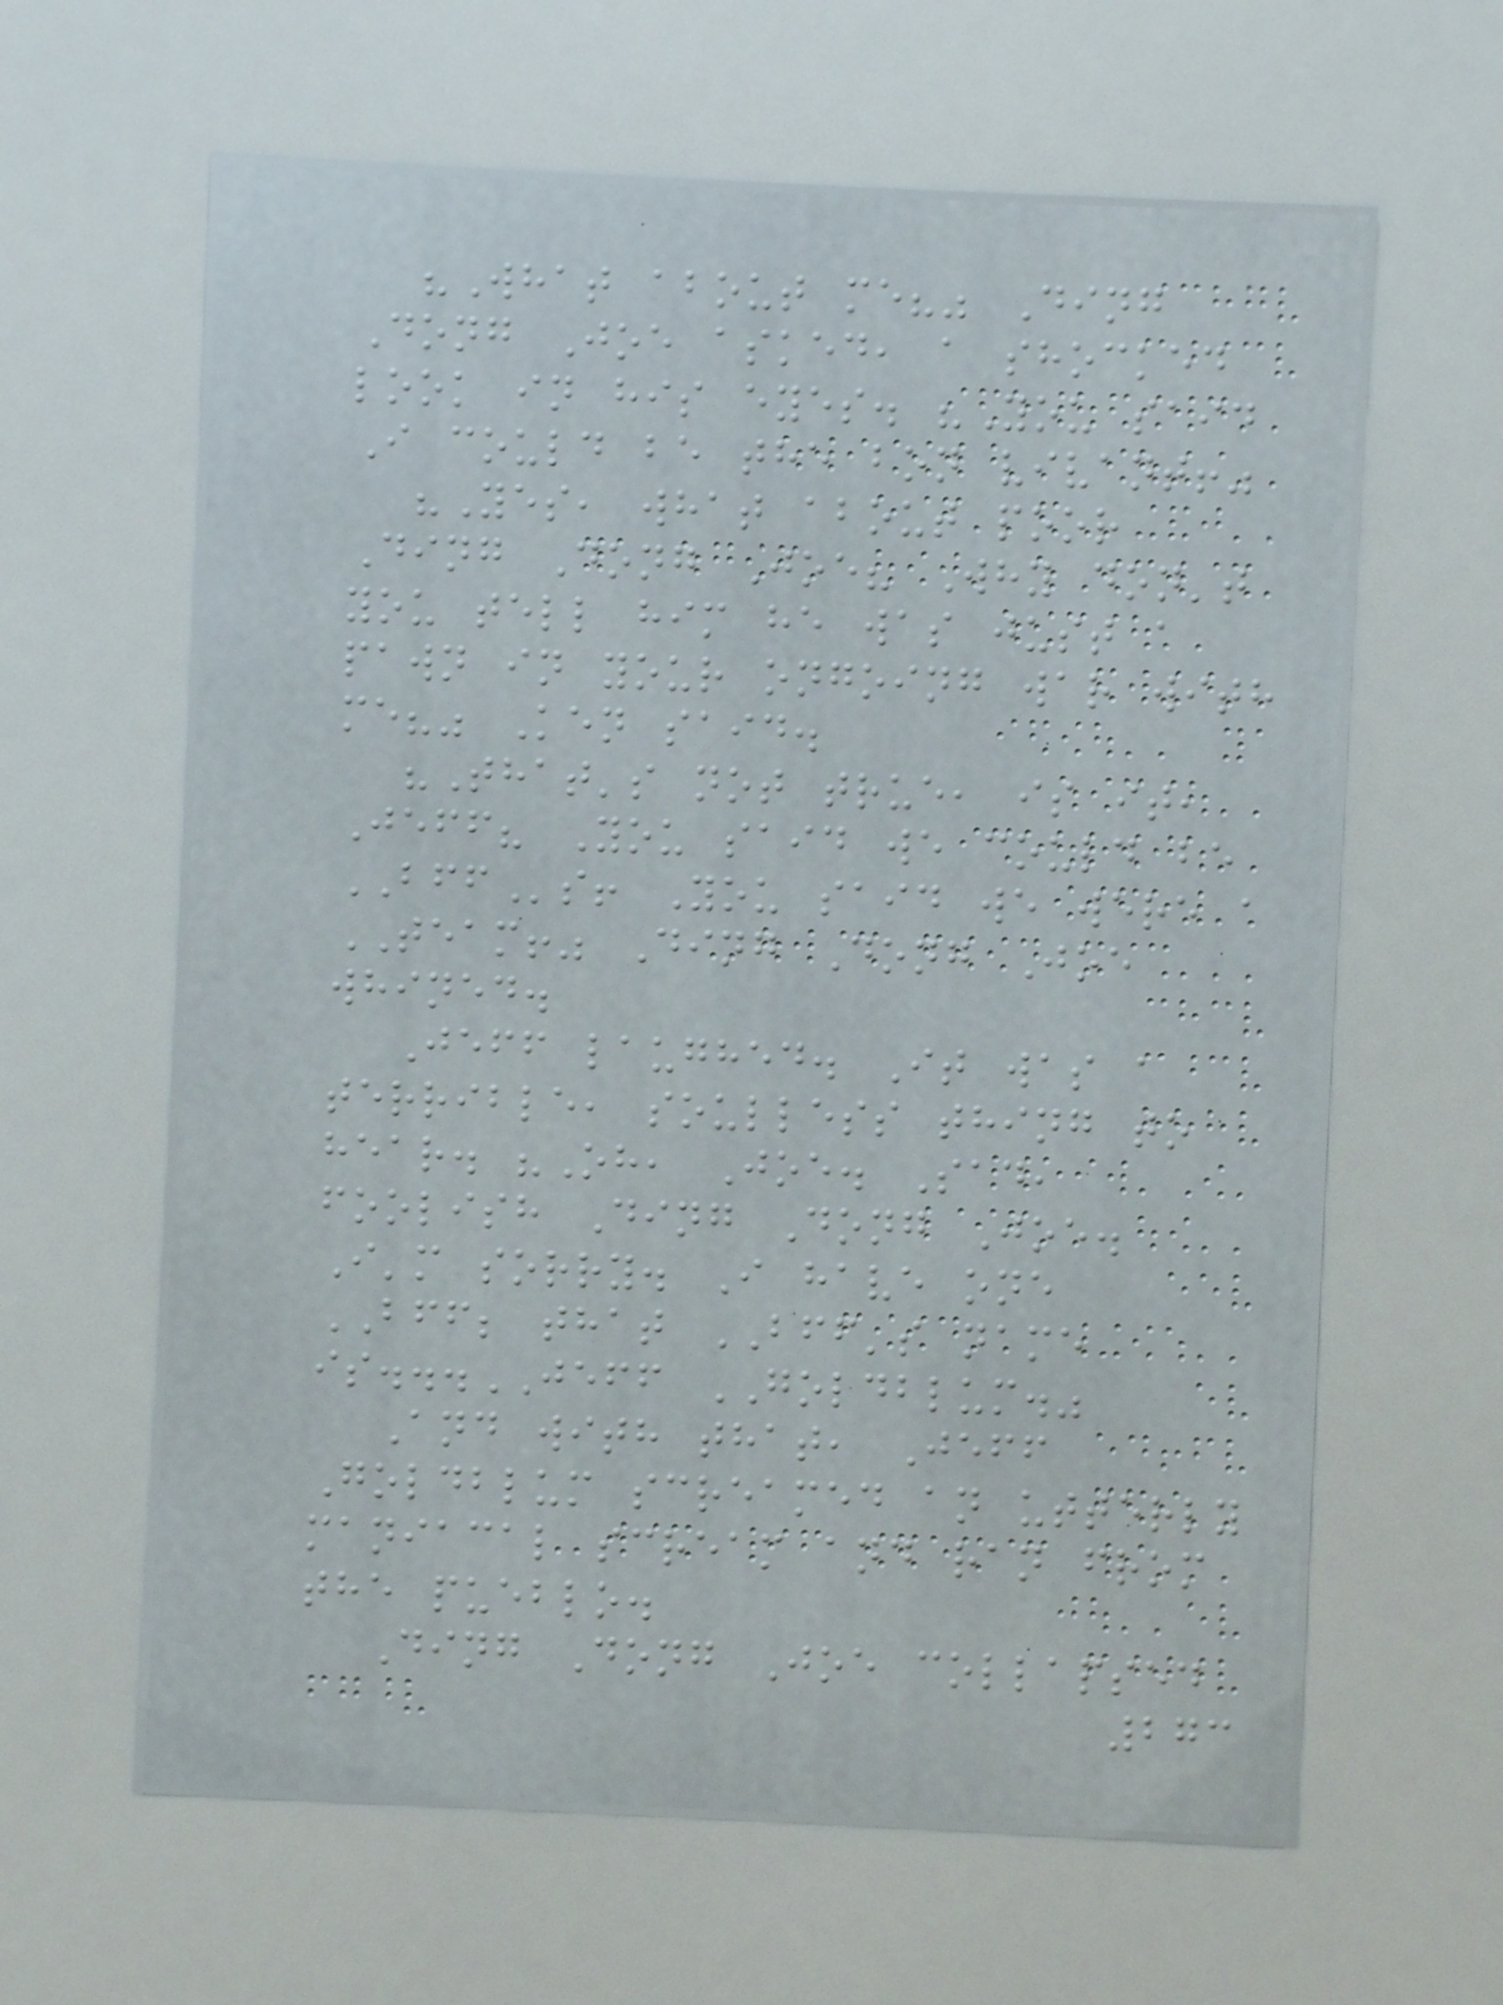"What about me?" Ding
Dong Joe asked, a shocked
look in his eyes. "You said
I could be the bon vivant!"
"Yes, what about poor
Ding Dong Joe? Why don't
you tell him he was just a
pawn in your ongoing war with
me?" Ken said.
"That's not true, is it,
Jeff? You said we could be
BFFs! You said we were a
TEAM!" Ding Dong Joe
whined.
Jeff laughed. It was a
terrible, soulless thing to
hear. "Oh, Joe. Sad,
foolish Ding Dong Joe.
I'm sorry. I have one
BFF; that BFF's name
is...JEFF GOLDBLUM."
And with that, Jeff
Goldblum screamed an utterly
maniacal scream and ran from
the pueblo.
Ding Dong Joe collapsed
273
